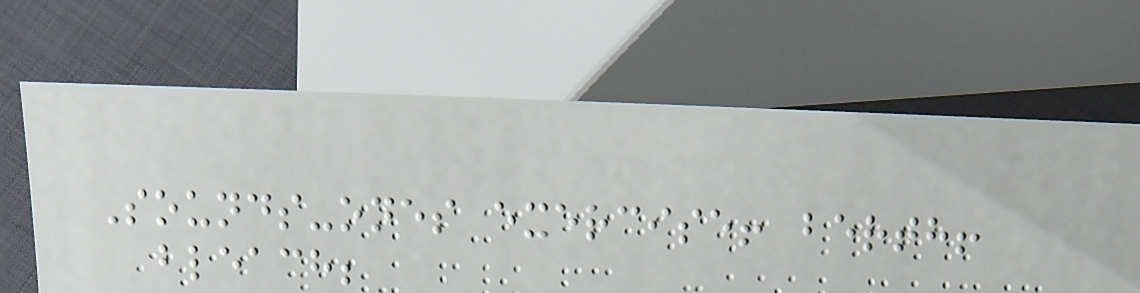Sounds-ones exercise! berth!
bleach;
